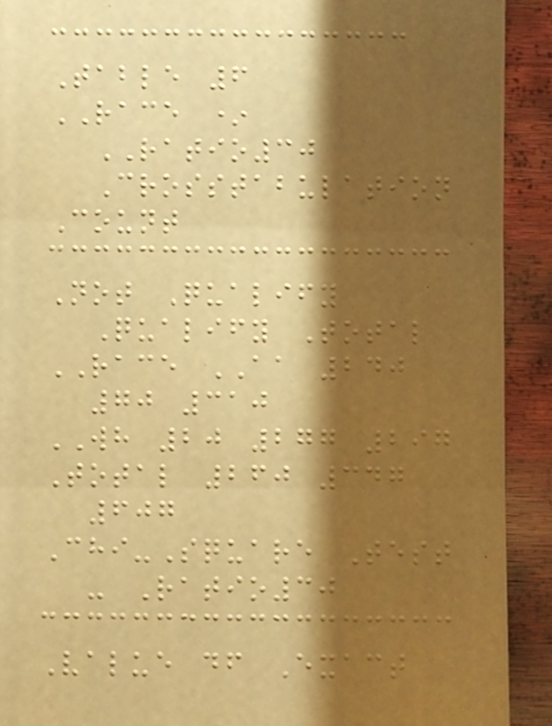Table 6
RACE *
RATIO30
Crosstabulation
Count
Not Qualify
Qualify Total
RACE AA 240
70 310
WH 20 277 297
Total 260 347
607
Chi-Square Test
- Ratio30
Value df Exact
